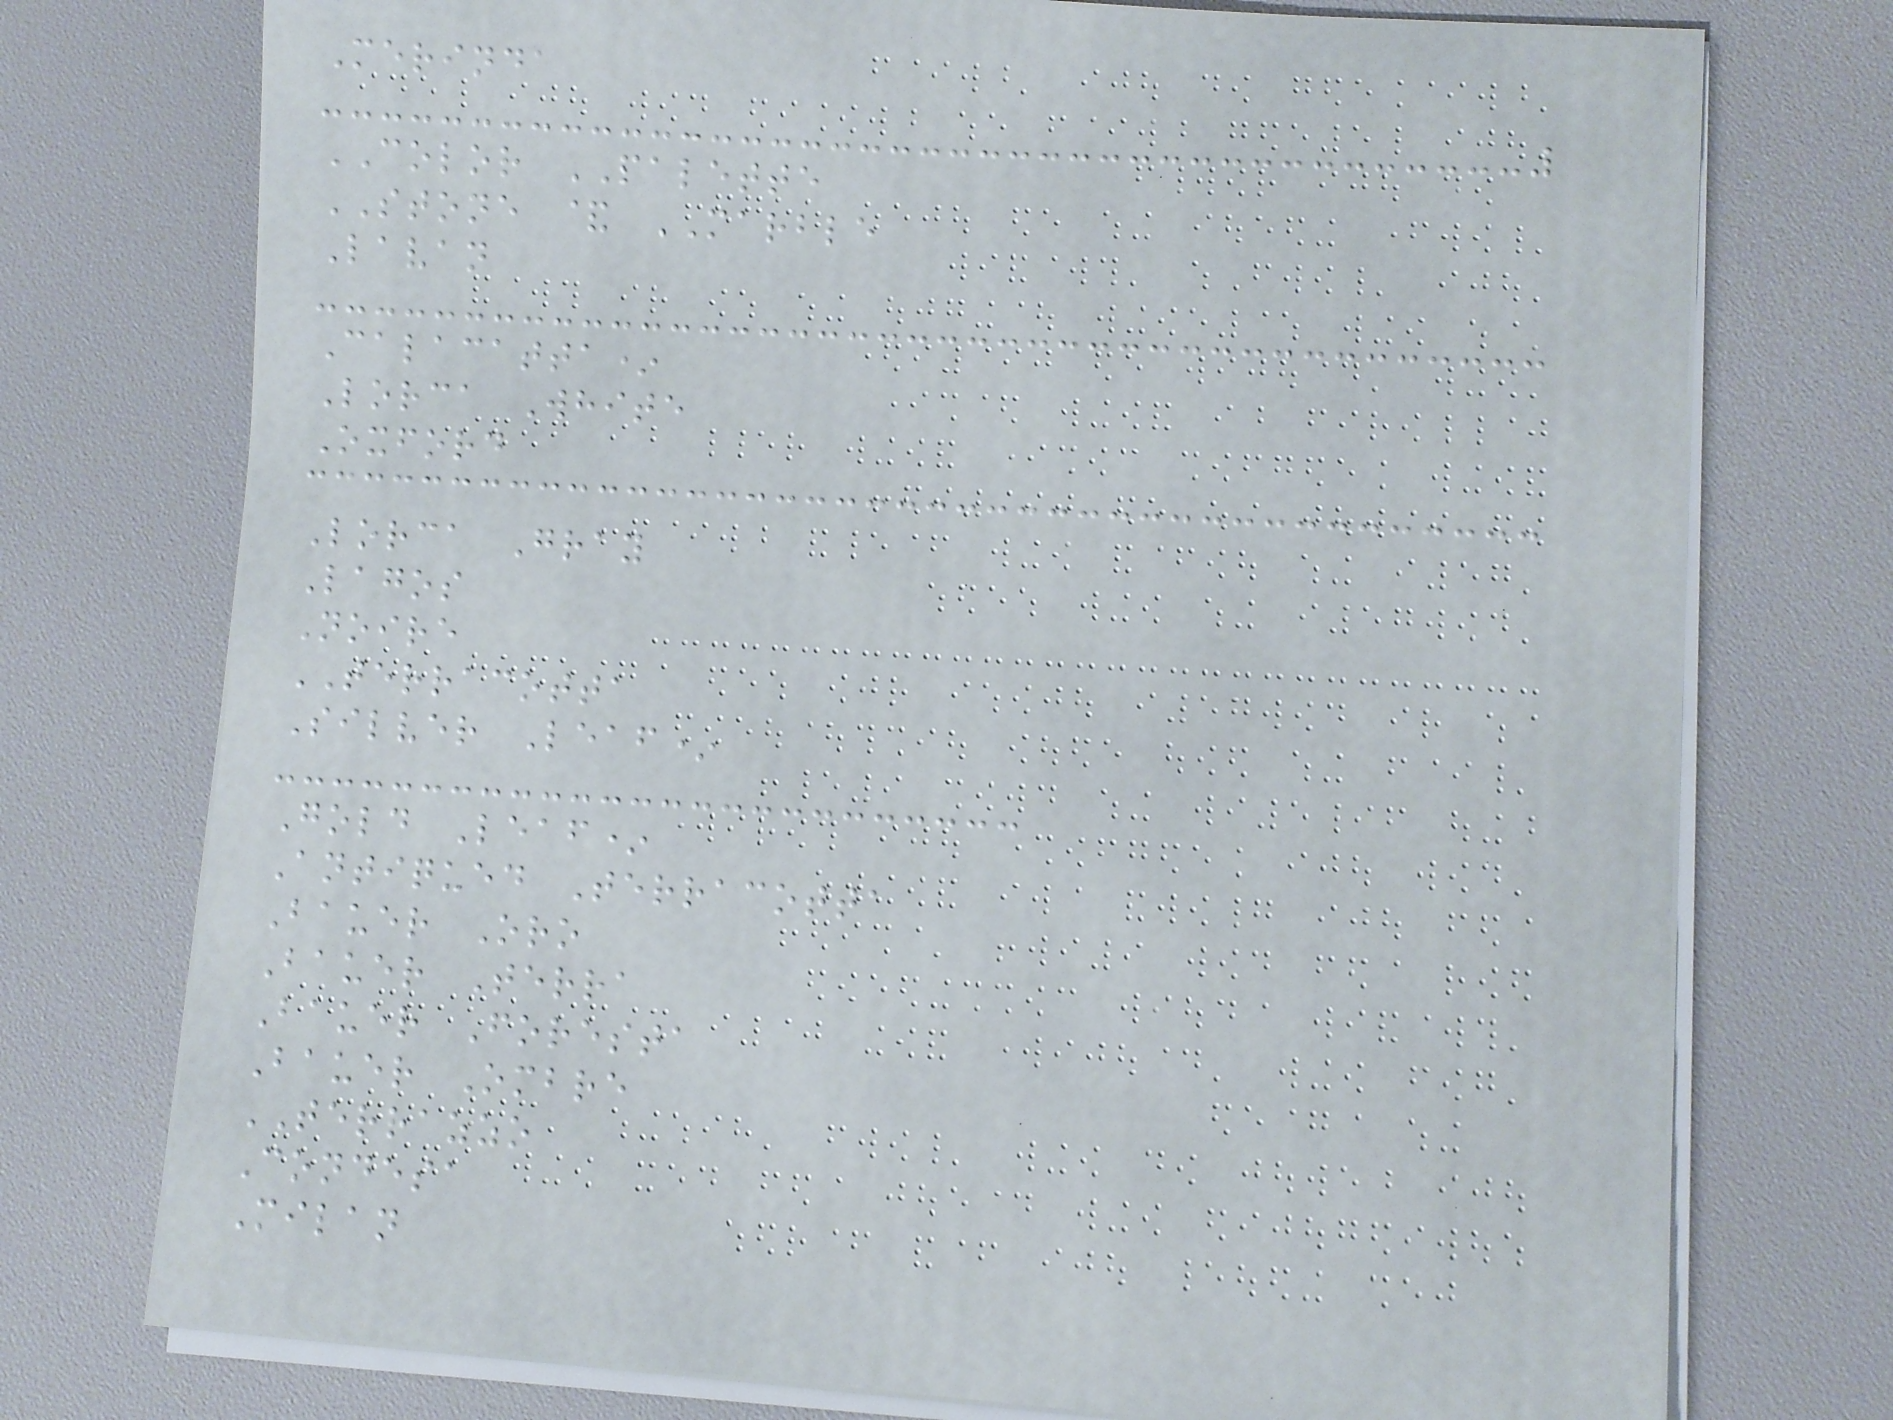Merinda
COLOR PALETTE
STONE & MARBLE
Lavan
Calacatta*
Lorca White
Oxford
Lorca Gray
Lagos
Noire
TERRACOTTA
Silver Leaf*
Gold Leaf*
Antiqued Terracotta
Bauer Oro
Bauer Terra
Bauer Foresta
Bauer Ombre
TERRAZZO
Condesa
Milan
